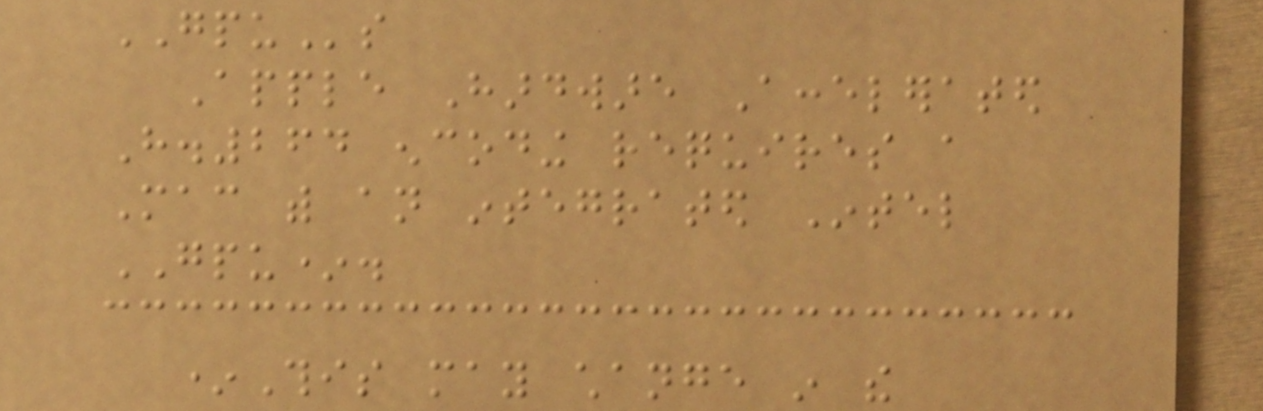GPUs
Apple Hardware Accelerated
H.264 encoding requires a
Mac with an integrated Intel
GPU*.
*This may change in the
